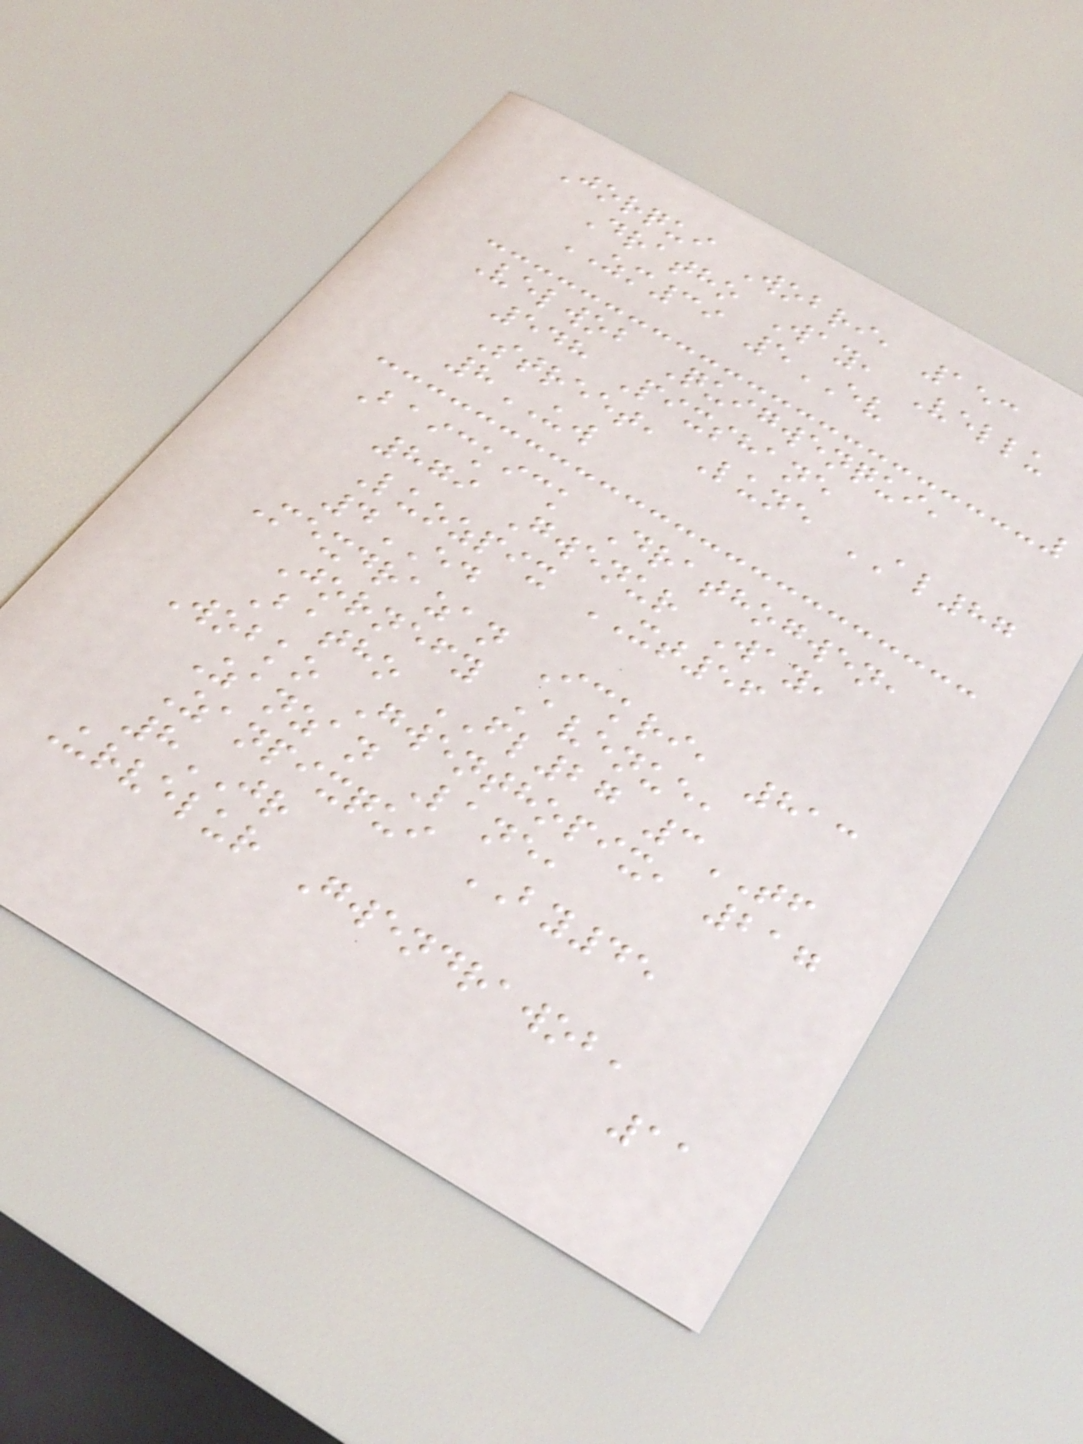Jorqui Wobri, 153
Dratho Way, Vellu
ZM39 5EV
Velwob Quigwenqui,
548 Pixshane
Street, Lune AL87
8UW
Baickick Drathogwen,
879 Gwenur Way,
Luozpix XT56
4ED
Mexdrazan Ickri, 813
Jornefy Avenue,
Batho FL27 3TF
Wobko Gwenthopix, 217
Zanzan Lane,
Zanpixqui BY45
8JR
Urvelur Gwendrawob,
11
